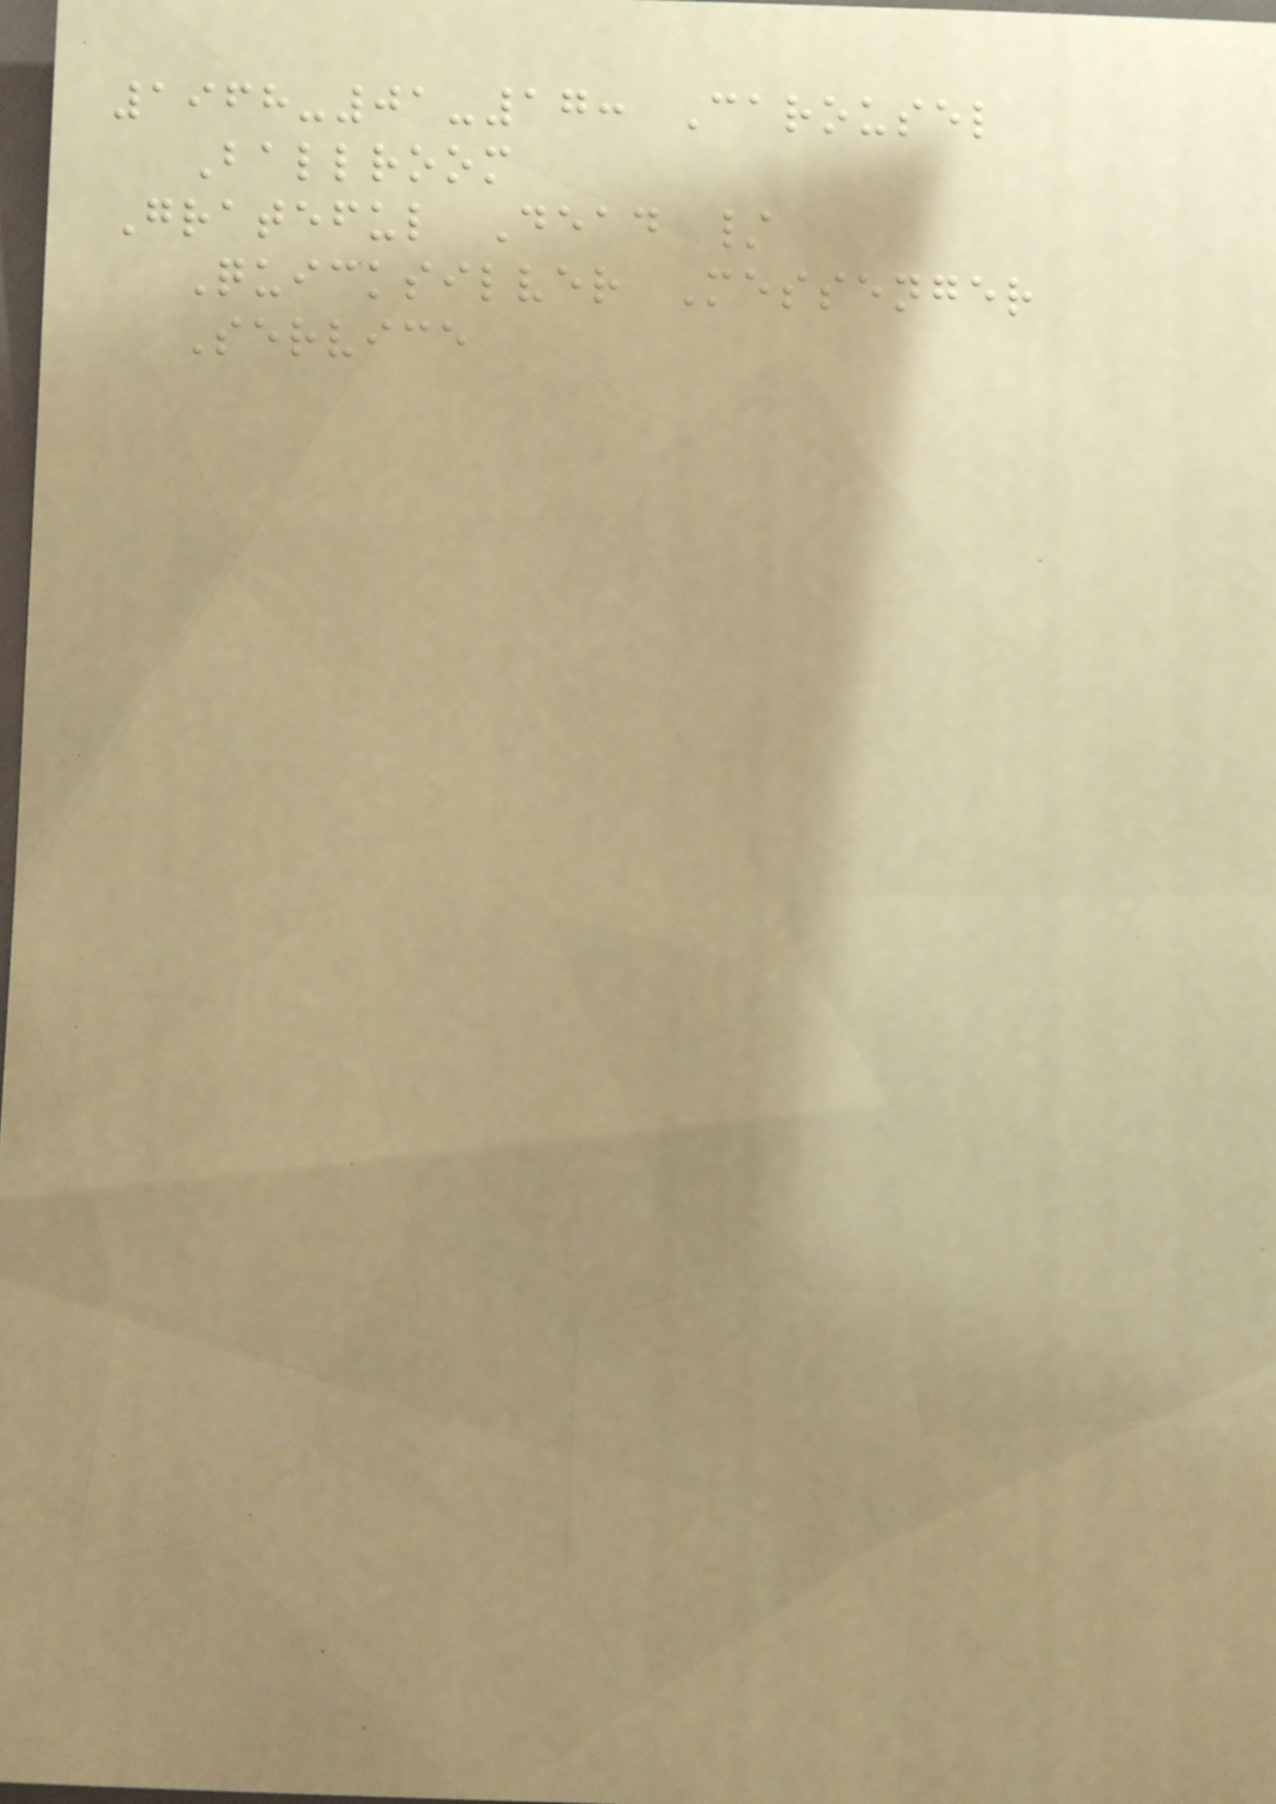1968-01-17: Carousel
Ballroom
Grateful Dead /
Quicksilver Messenger
Service
